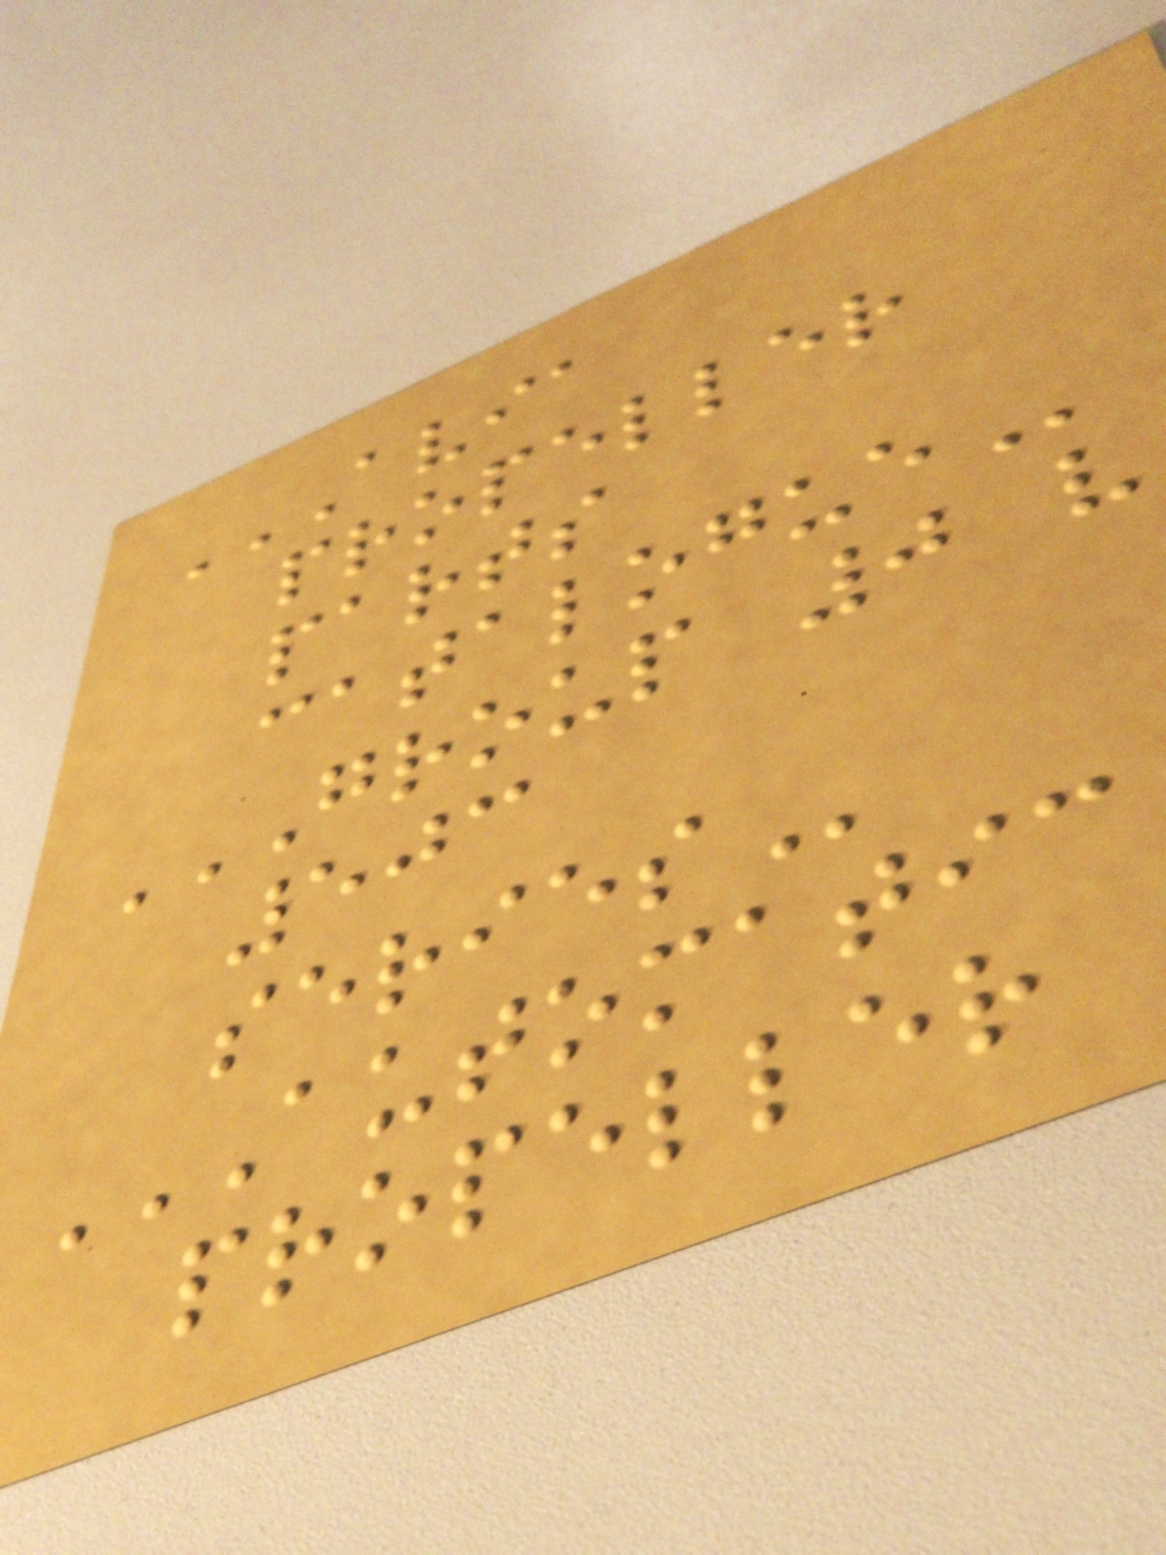AVIA
PROPELLER
PARTS
CATALOGUE
GROUP 0 V
503
SERIES
AUTOMATIC
PROPELLER
